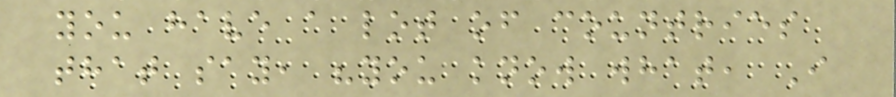you have a lot of countries
that say, "you know what, I
